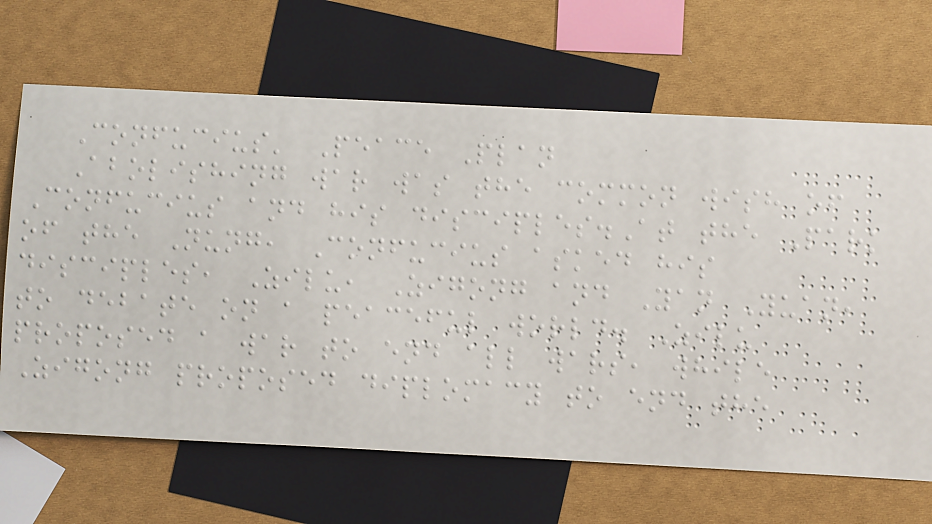Confucius' Peace Plan
Abolishing war was the common wish of
Confucius and his disciples.At the Park
of the Nung, Confucius asked his
disciples, Zilu, Zigong and Yan Yuan,
to debate on a peaceful world. Zilu
proposed a war to end all wars, while
Zigong proposed diplomacy to end the
